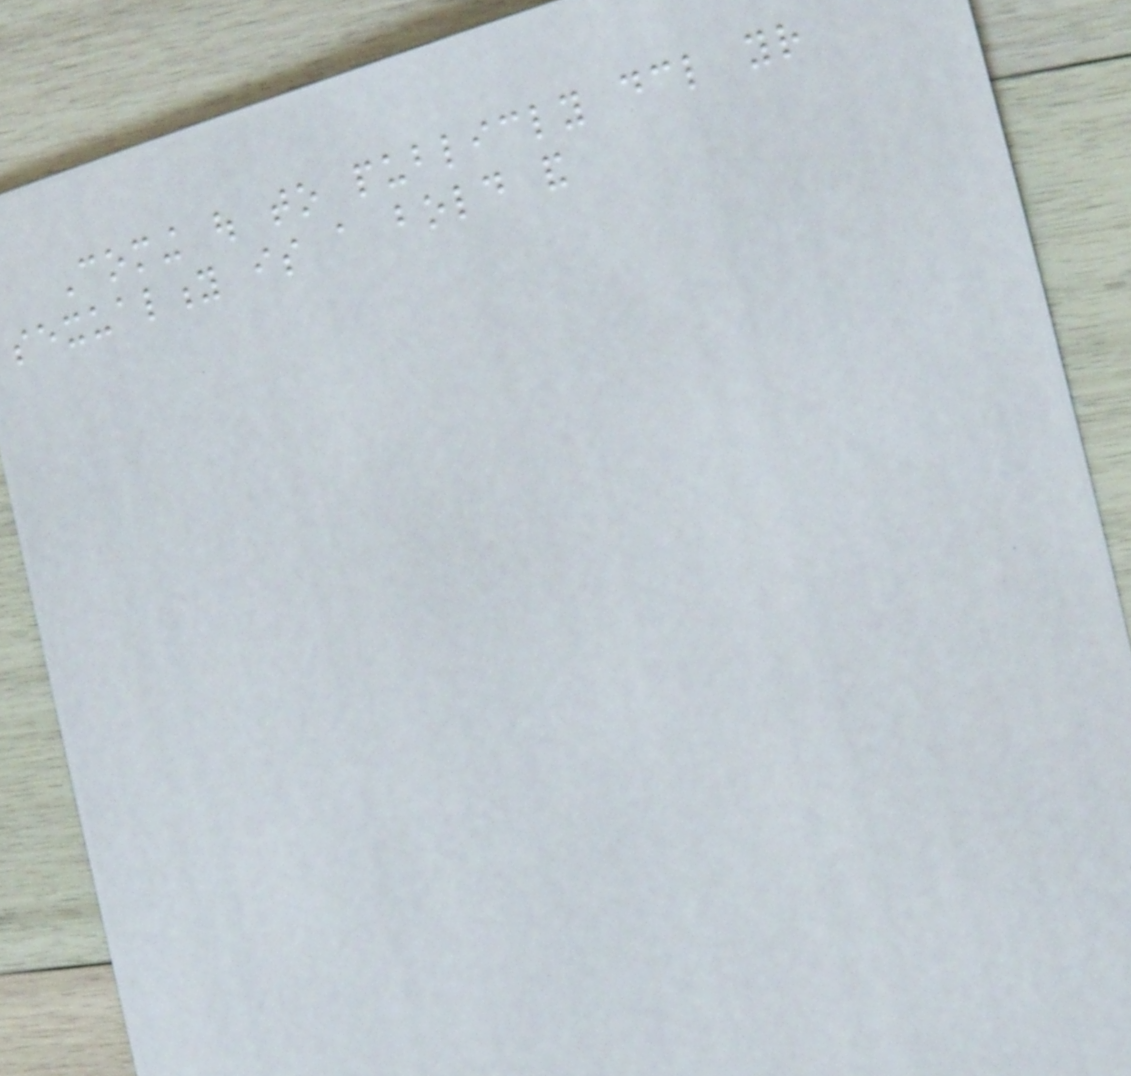Coming out to publicly declare your
sexuality is a bold and
